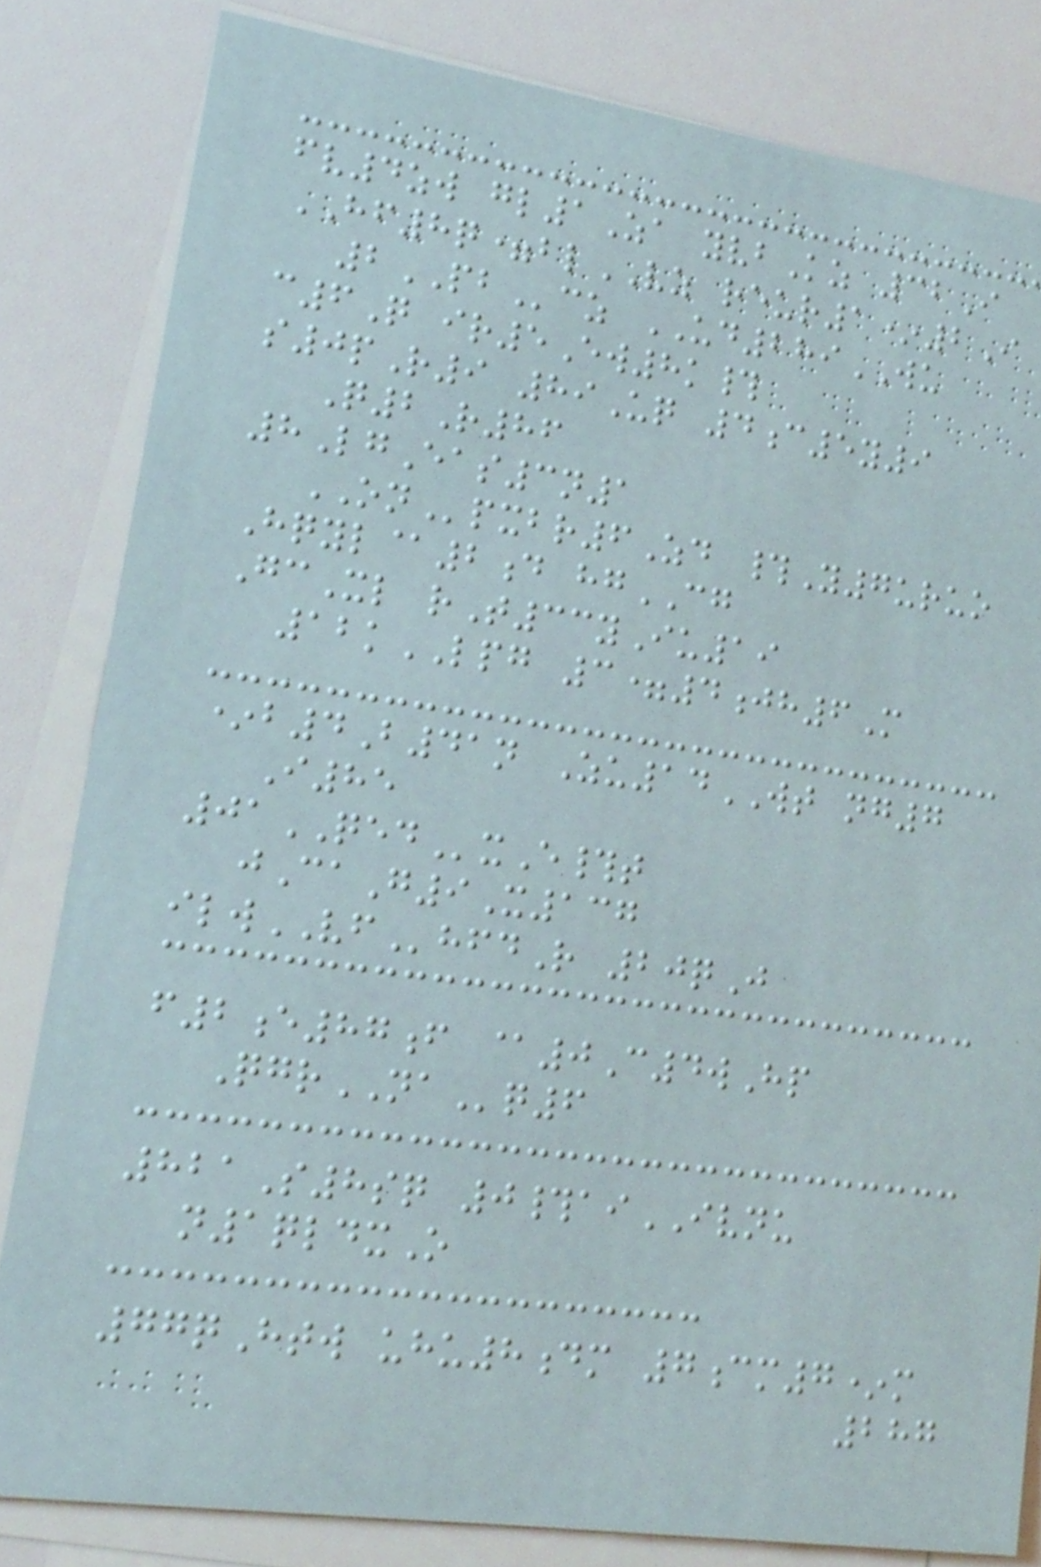fv4zw gl1Za yvbKz 32I
HF8q=blVZ reur1*2I
2PBcz UD289WU
c6Q ir5Ew8k#
s0pR9 89Uq 4c5y9
Q2R86
8LgEas3n1
ONpxbr6Zd #Y7uruo
Hqyl@2d hgCG
GcXl rT33yIu19
12kLPG 3=4jh6M
*b4B41n Zu14WT ng7
I85
01QEDxE#t
jCaG9X137
ilwVFhfdR 20qJ
f2e87f @0C4wHp
QgrNAq6
821S8sq 0#aiIVNU
n1qldxO
77qHtw uhu8dm 7cm7*m
287
